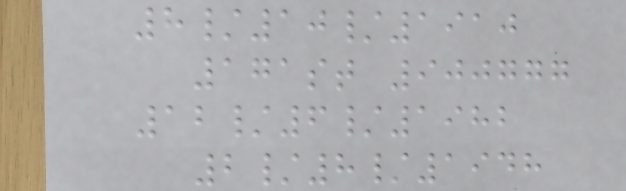8/10/1910
171st 900777
12/6/1982
2/8/1948
